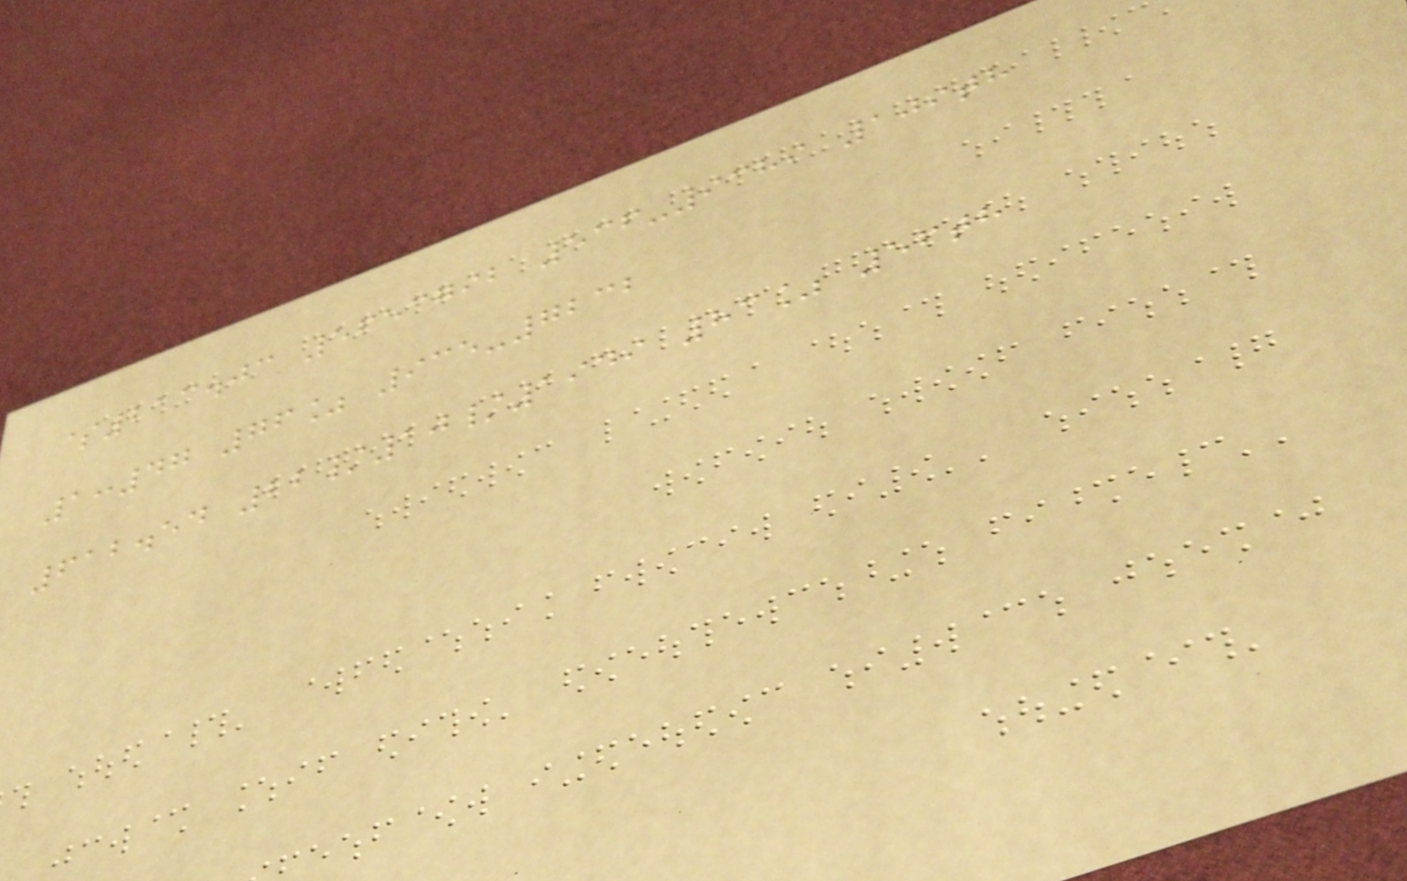$213.03 5653792 536-9389 109th
1:47 76% 935-7232
612.54 22/10/1949 83% 56th
